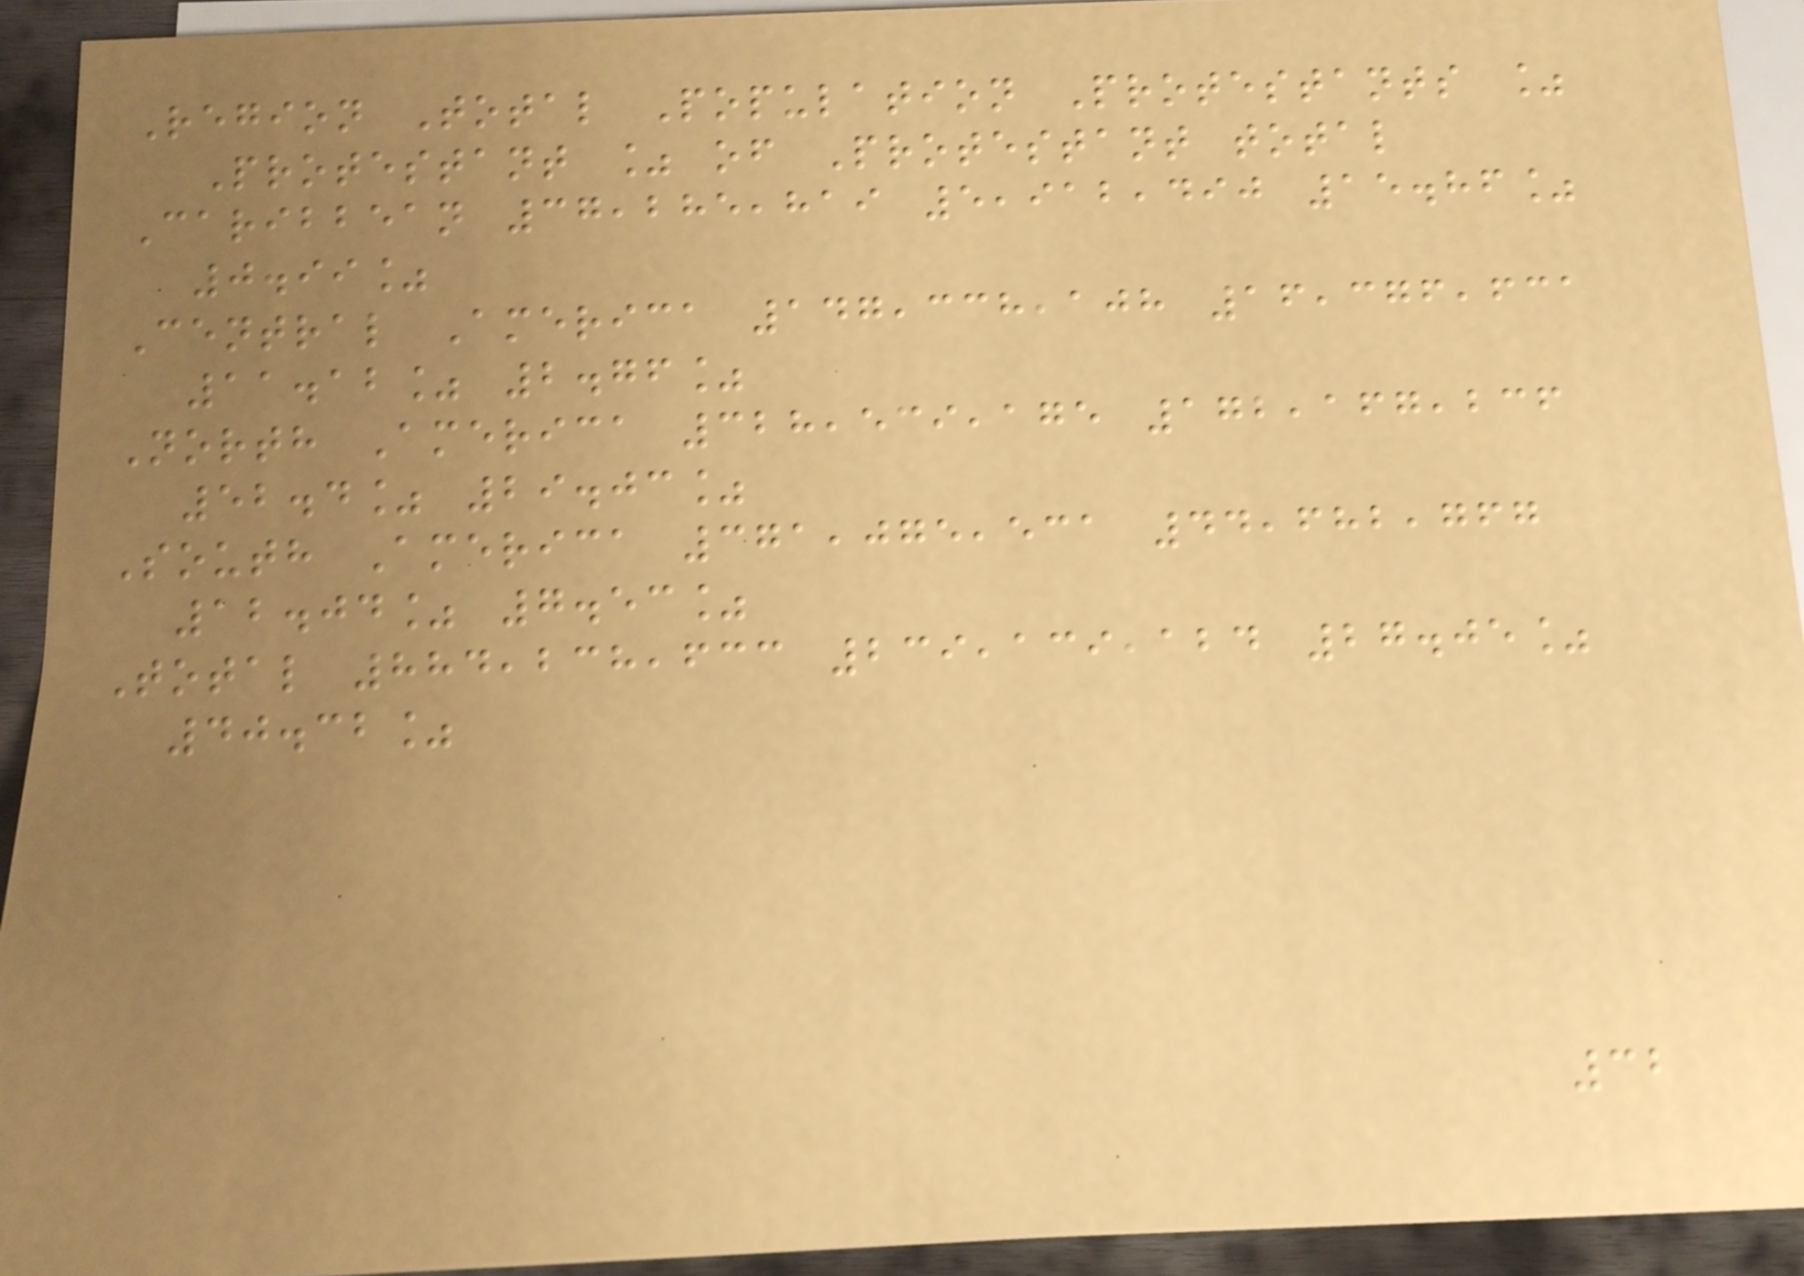Region Total Population Protestants %
Protestant % of Protestant total
Caribbean 37,285,819 5,912,490 15.86%
0.99%
Central America 147,338,108 16,376,631
11.12% 2.76%
North America 328,539,175 172,167,236
52.4% 29.03%
South America 371,075,531 44,682,767
12.04% 7.53%
Total 884,238,633 239,139,124 27.05%
40.32%
32
